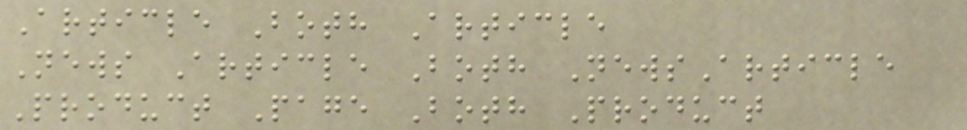Article Both Article
News Article Both NewsArticle
Product Page Both Product
